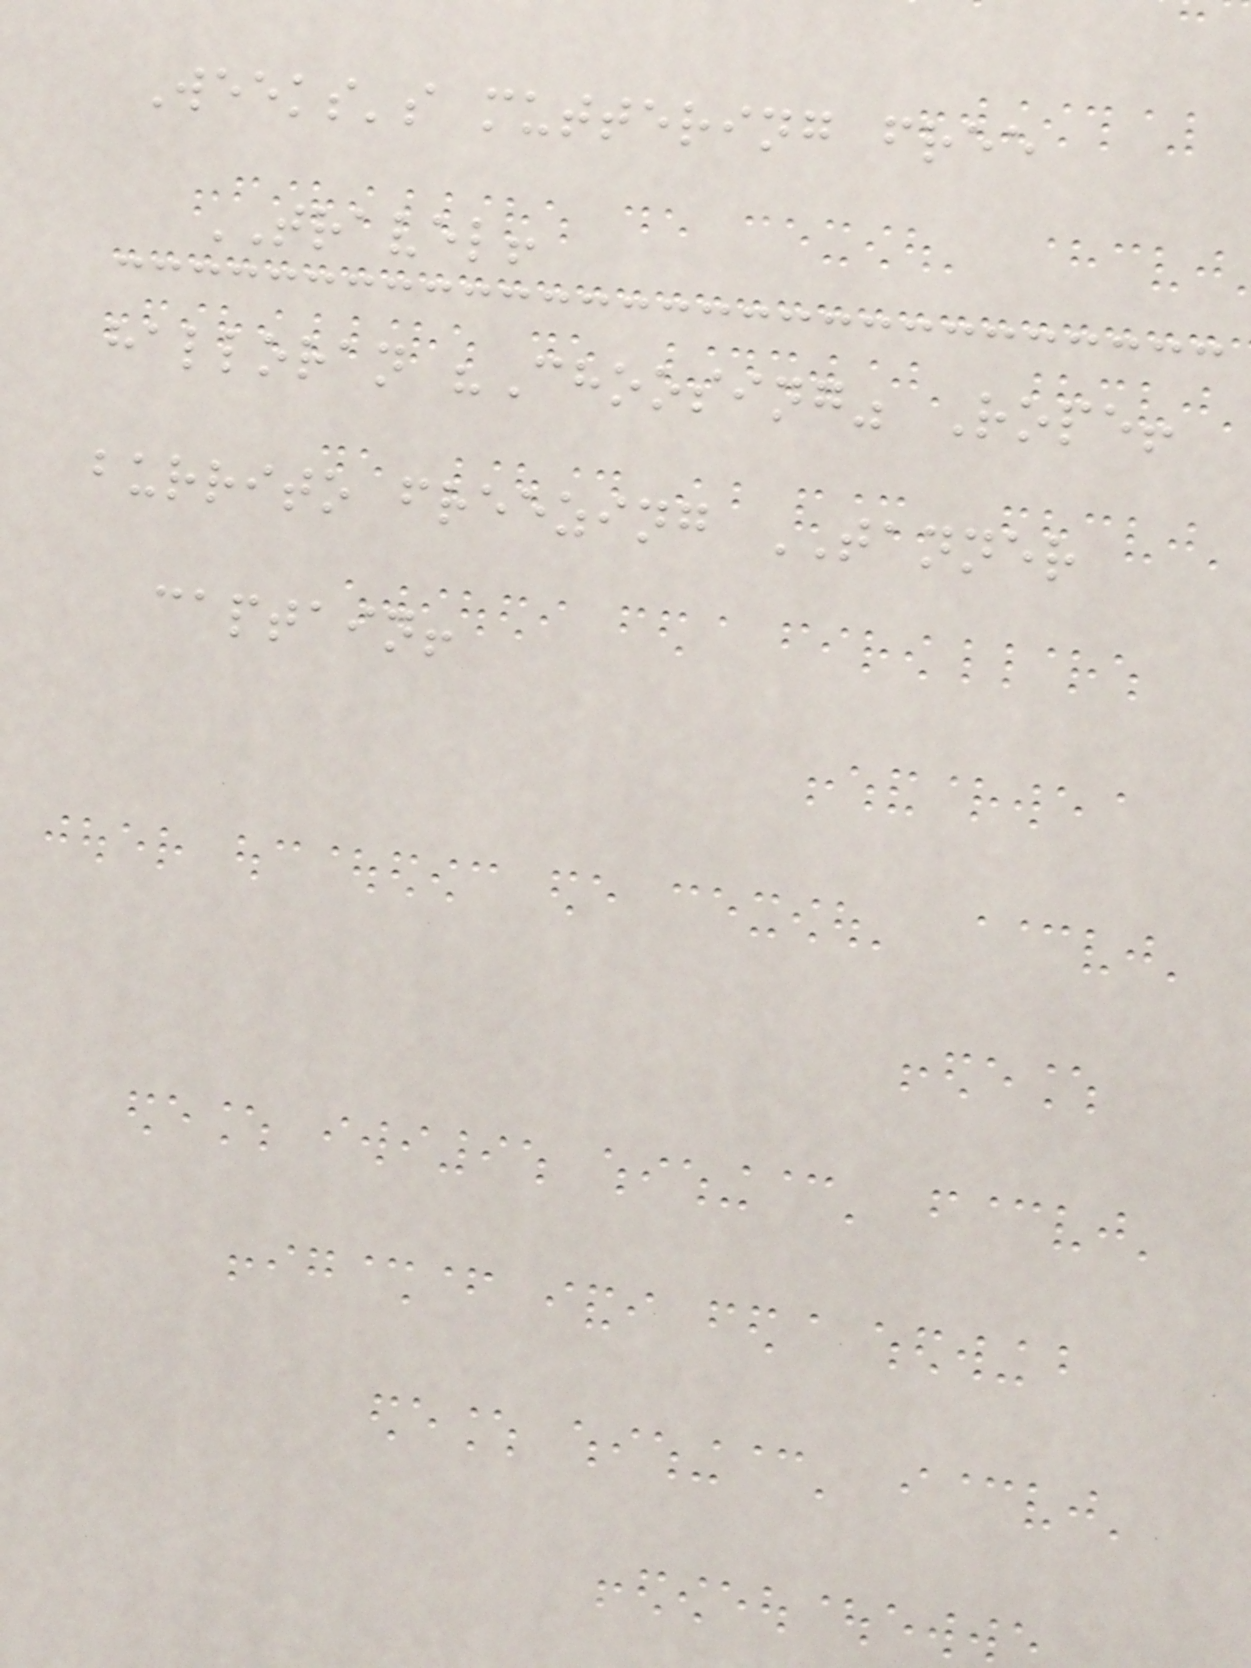Weeks's muttering free
TRAVEL!
halloran "Choosing" Rope!
burrito freezing TANNER
captain!
